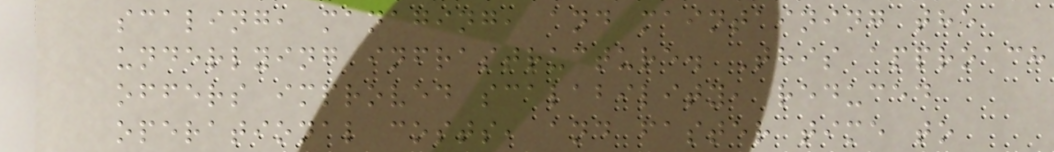scaling, managing, and maintaining the
underlying infrastructure. This approach
offers improved scalability, reduced
operational costs, and faster time to
